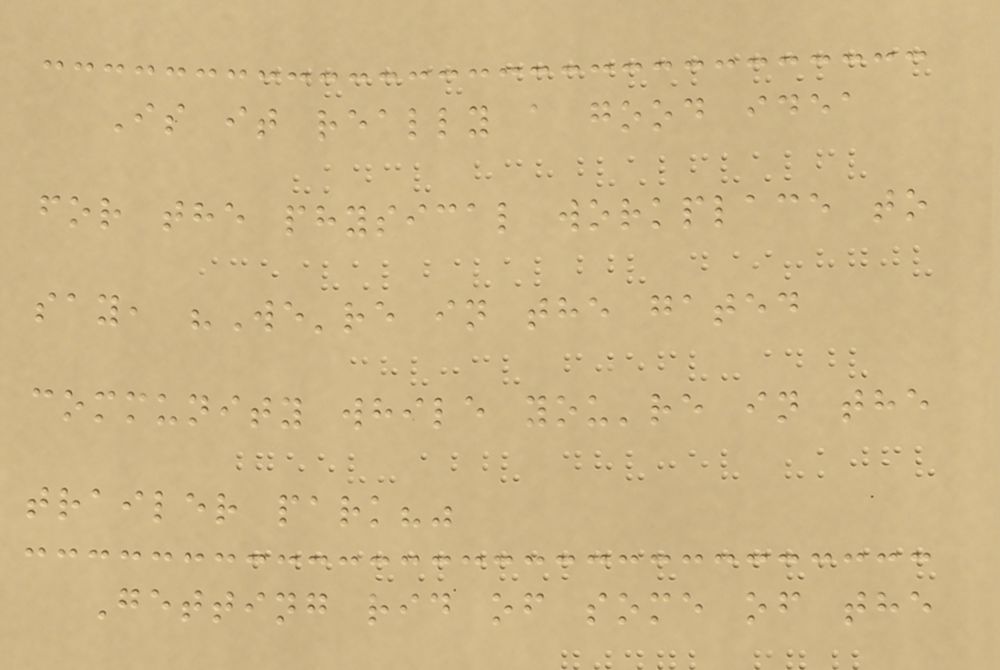Is it really a good idea
for the physical workplace to
say, "We're in the gated
community while you're in the
trailer park?"
Getting rid of some of the
